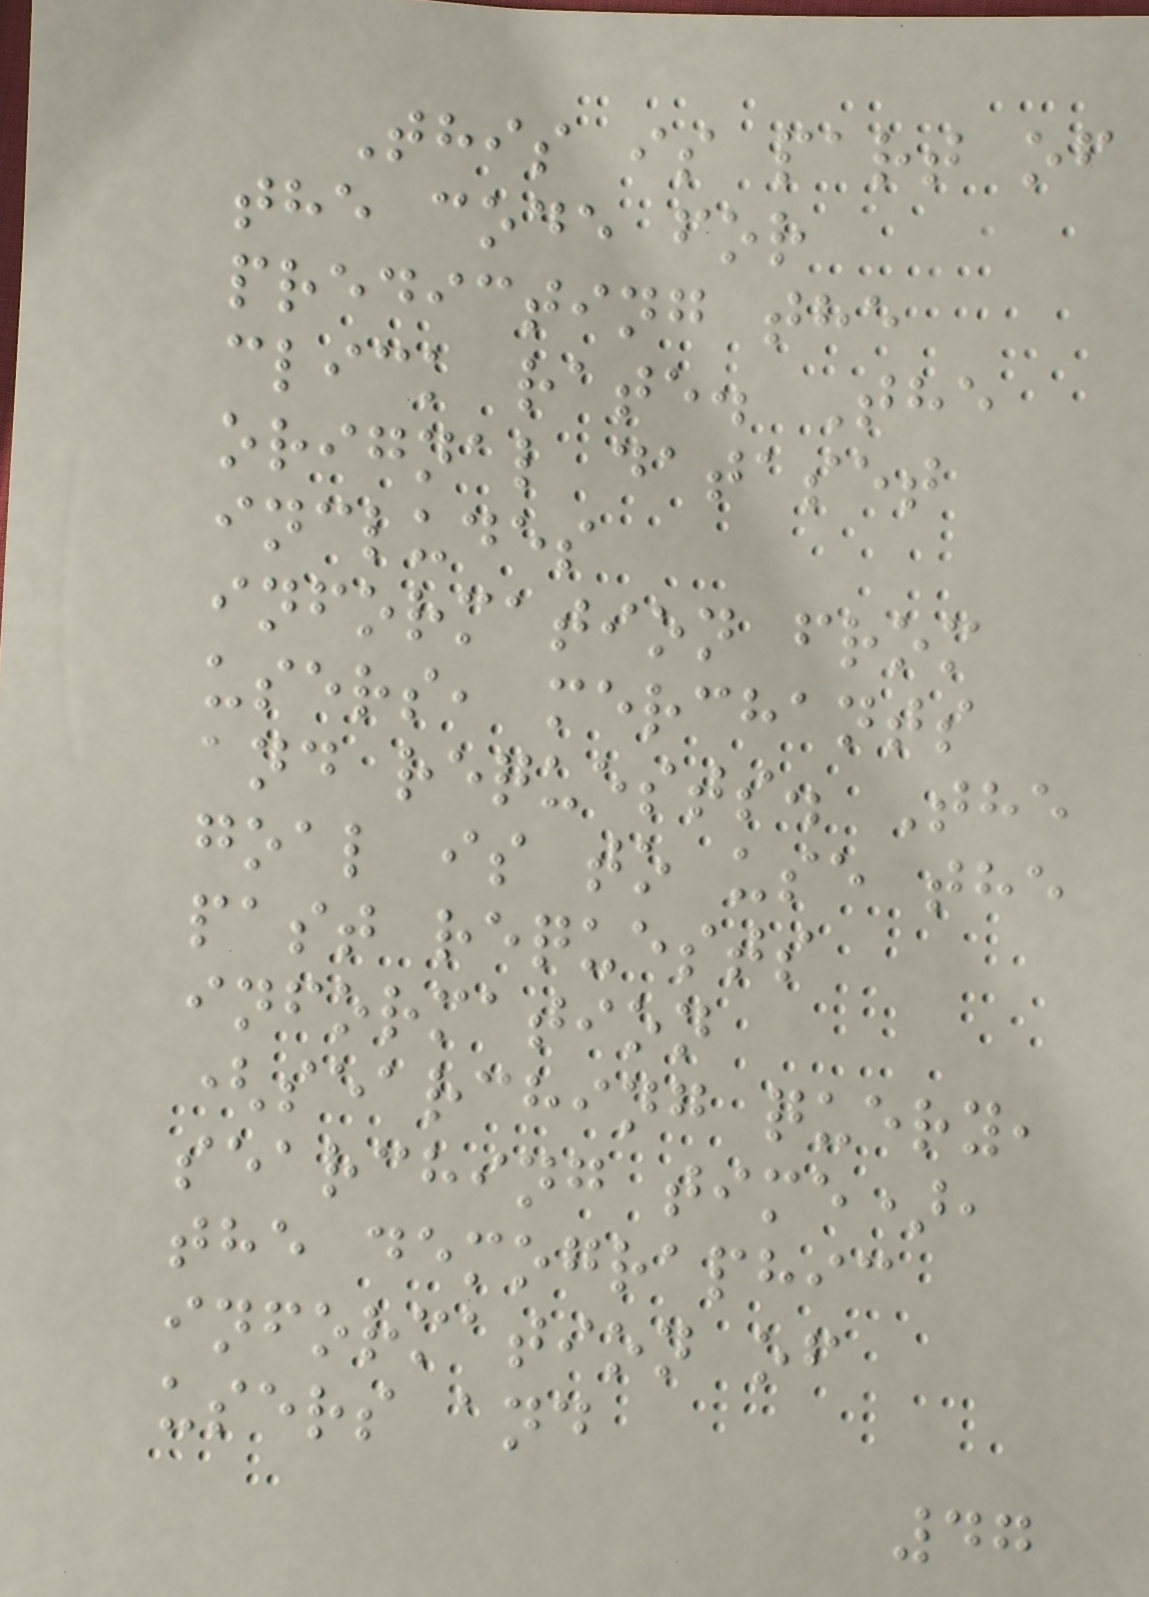This is part of
the code for
predicting the
click rate. The
orignal dataset
includes
information from
users, merchants
and requests. The
goal is to use the
past requests
information
(searching query,
searching time),
the demographic
information of
users and
47
